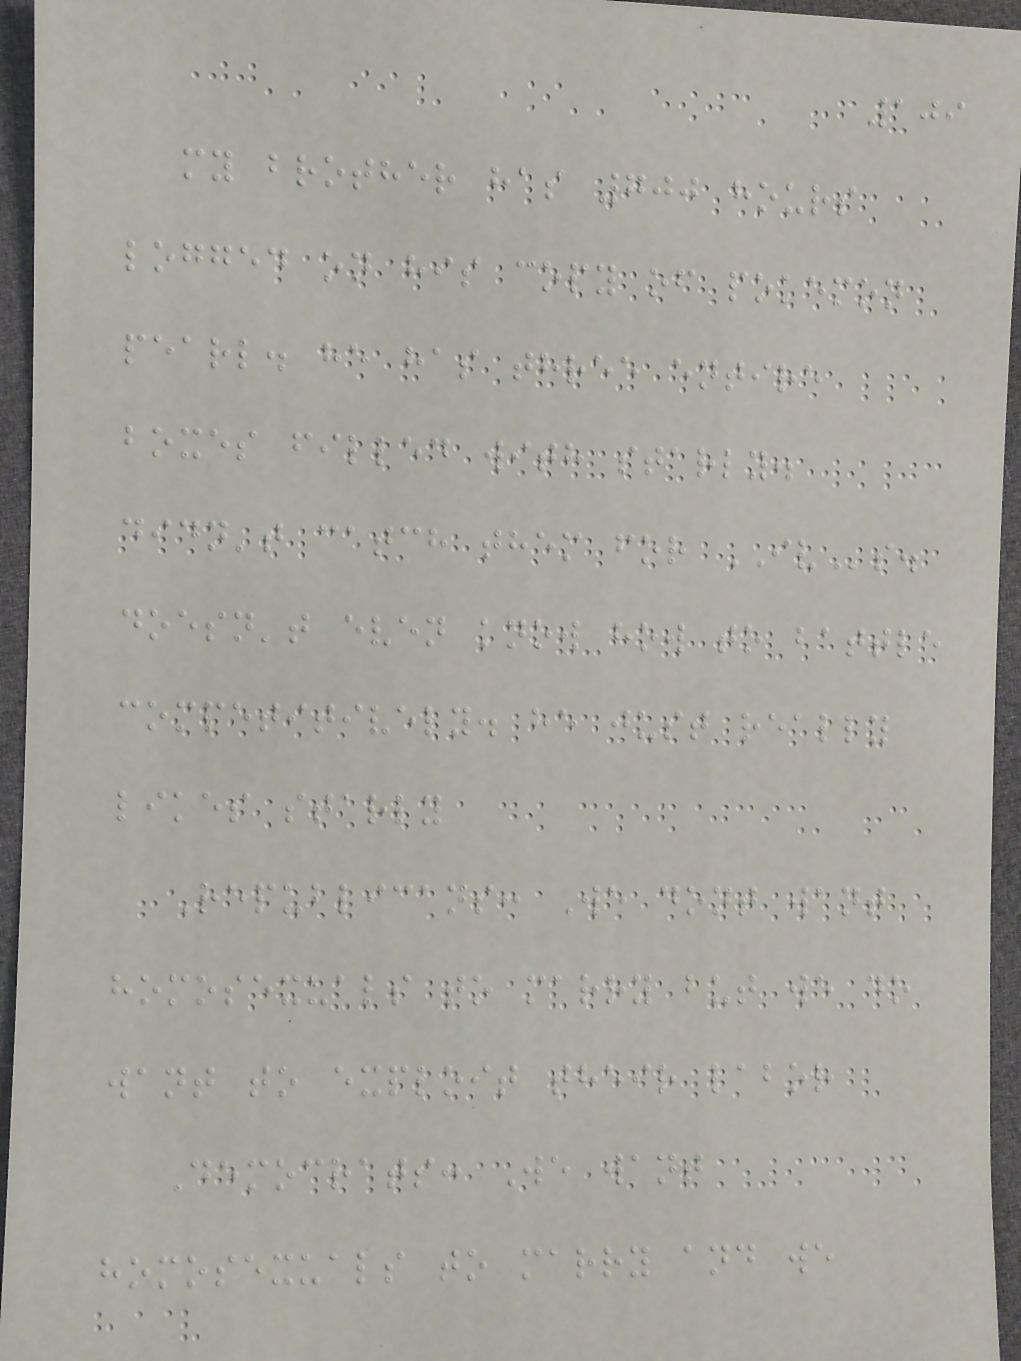109
my brother has 700 hours
logged on his copy of pokemon
pearl. he has three entire
boxes filled with starly.
didn't catch them for IVs.
doesn't even know how to battle
competitively. he just really
likes starly
Republicans: We dont want
homosexuals to marry but we do
want to exploit their labor
Democrats: We want
homosexuals to marry and we
